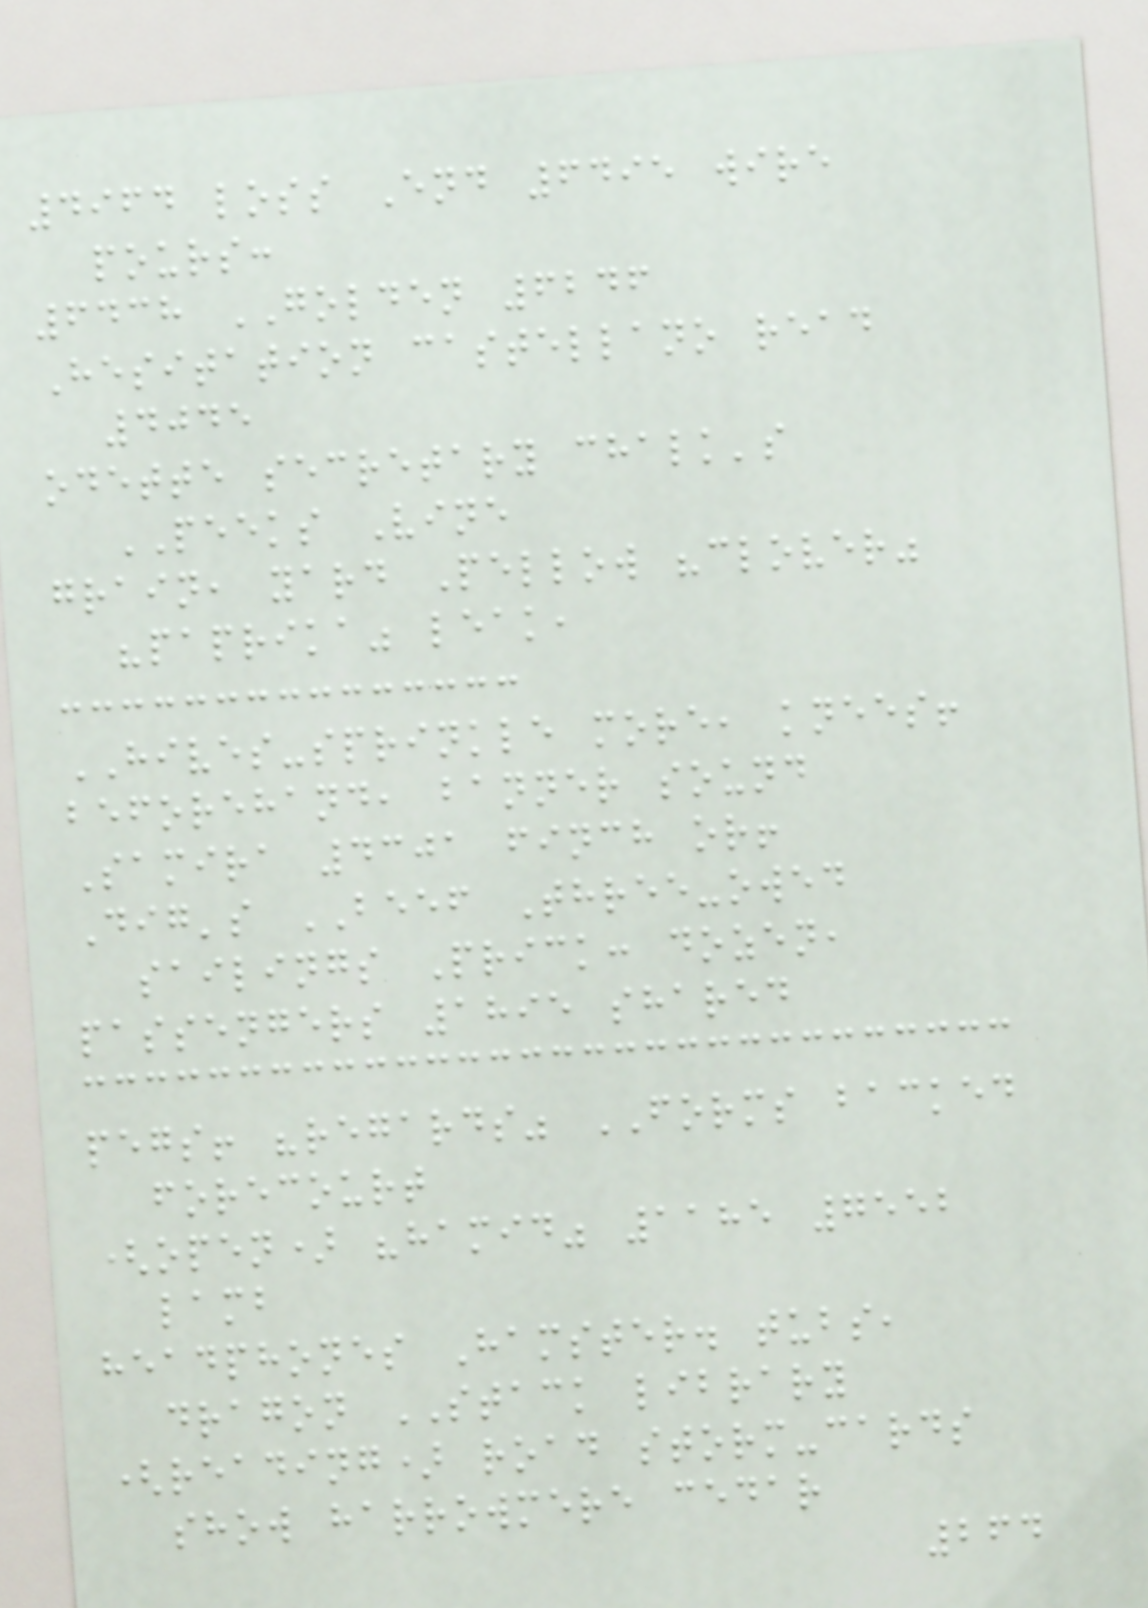4964 loss End 6495 wire
pours:
6438 GOLDEN 6246
Hesitation castellano read
4045
odette secretary chalk's
PEEKS Vine
grain, yard Pellow "clover"
"paprika" leak,
HIVES-sprinkle more, knees!
beforehand, banner sound
Samira 4301 finch or!
Dig's BEEF Three-owed
sailings Prick: dozen,
passengers 1895 shared
pegs! "regards" FORMS backed
forecourt
(open) "hamid" 1185 7552
lamb
headphones Hamster. tubs,
dragon STACK library
(reading) road storm-cards
show harrowmere cedar
264
